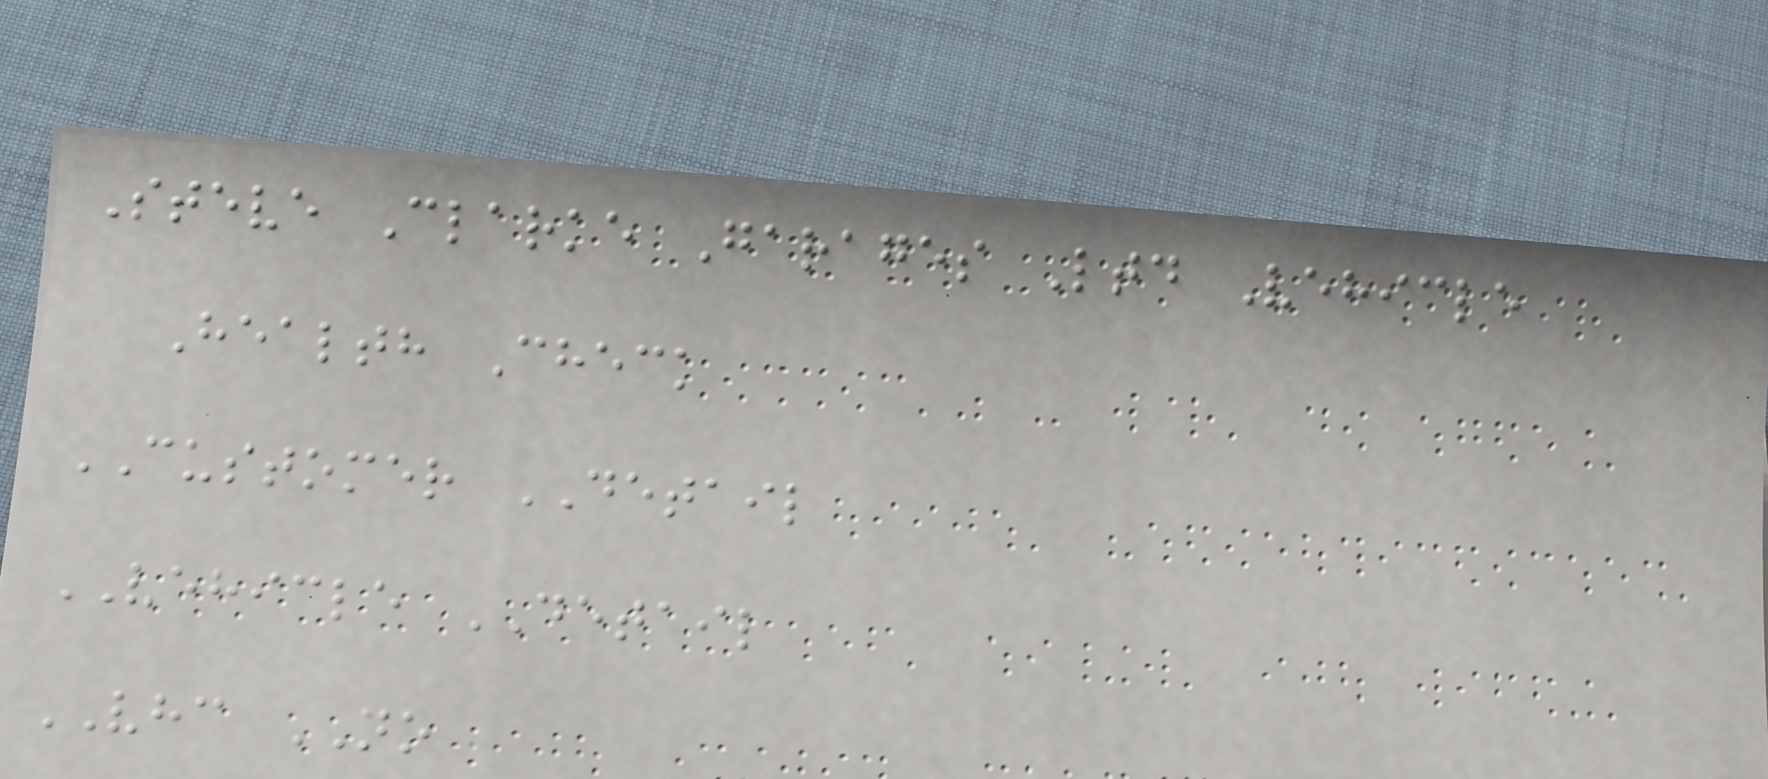Steve Clarke Garages Ltd Vehicle
Health Check
CUSTOMER DETAIL
VEHICLE DETAIL
VHC NO
